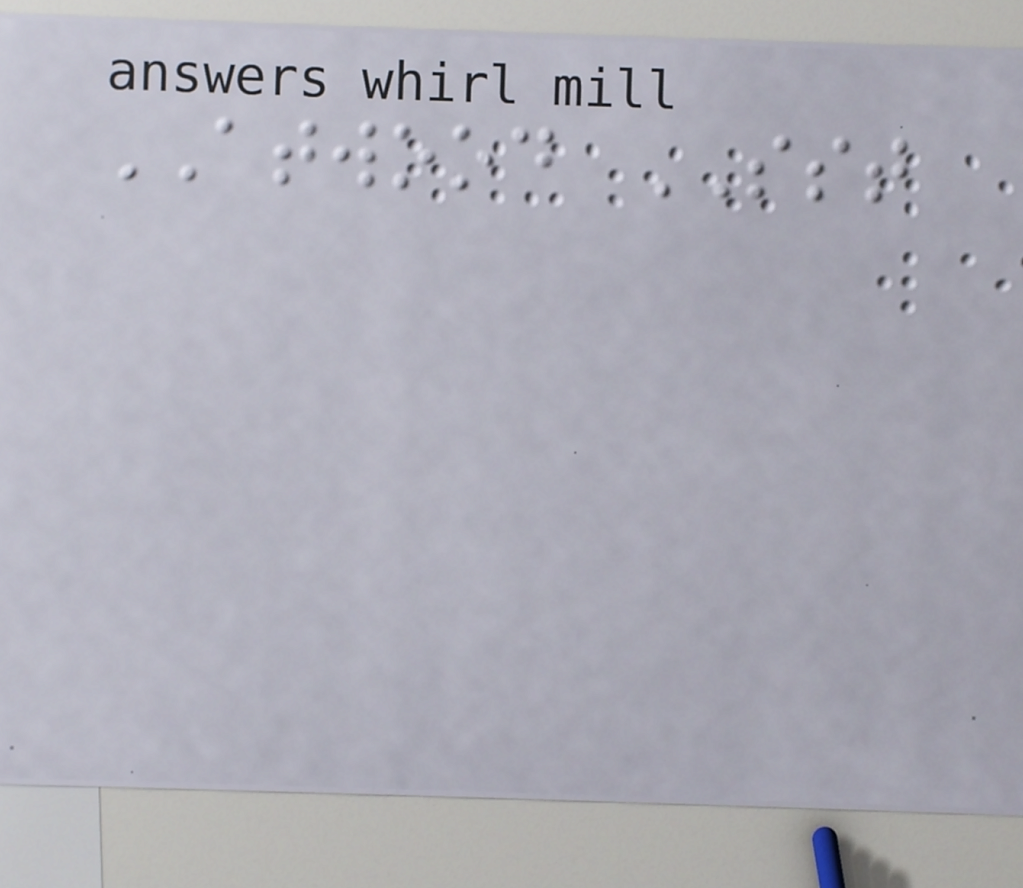ATWOOD SST
